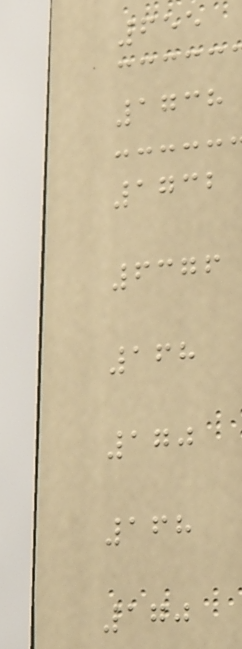655
1738
1732
6376
168
170
168
170
